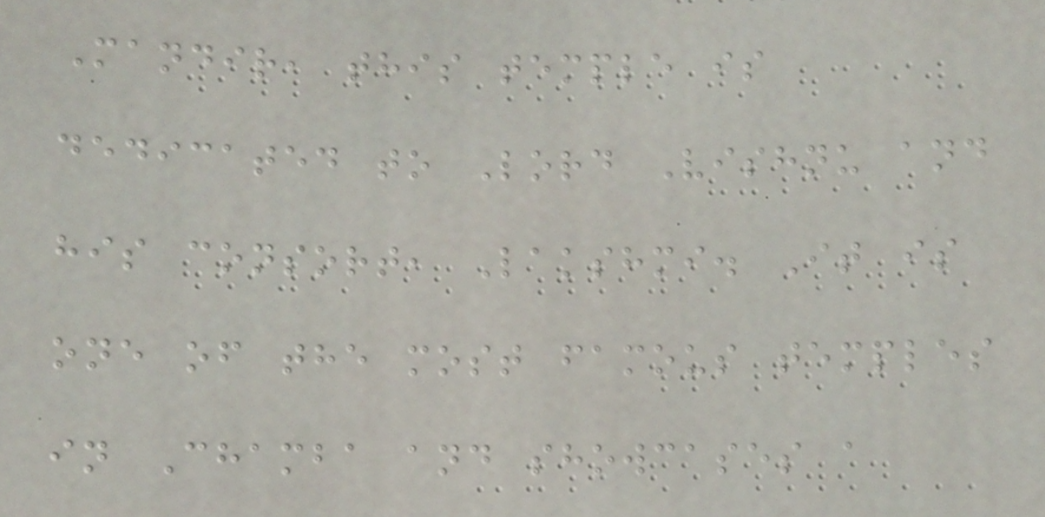Mandir, this temple is
dedicated to Lord Vishnu and
his consort, Lakshmi. It is
one of the most famous temples
in Chamba and showcases a
